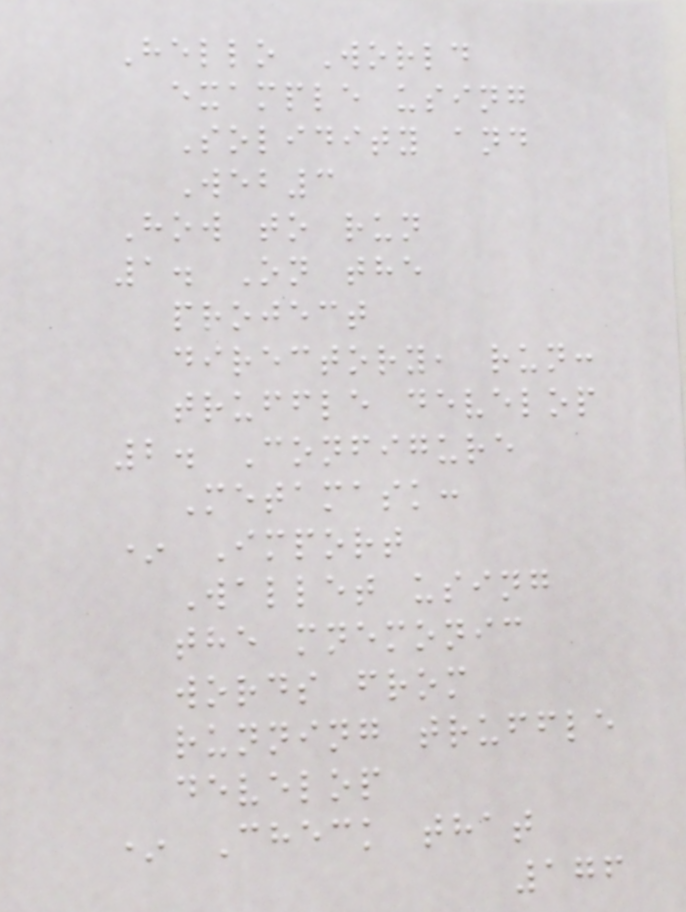Hello World
example using
Solidity and
Web3
How to run
1. On the
project
directory, run:
truffle develop
2. Configure
Metamask:
* Import
Wallet using
the mnemonic
words from
running truffle
develop
* Check that
176
